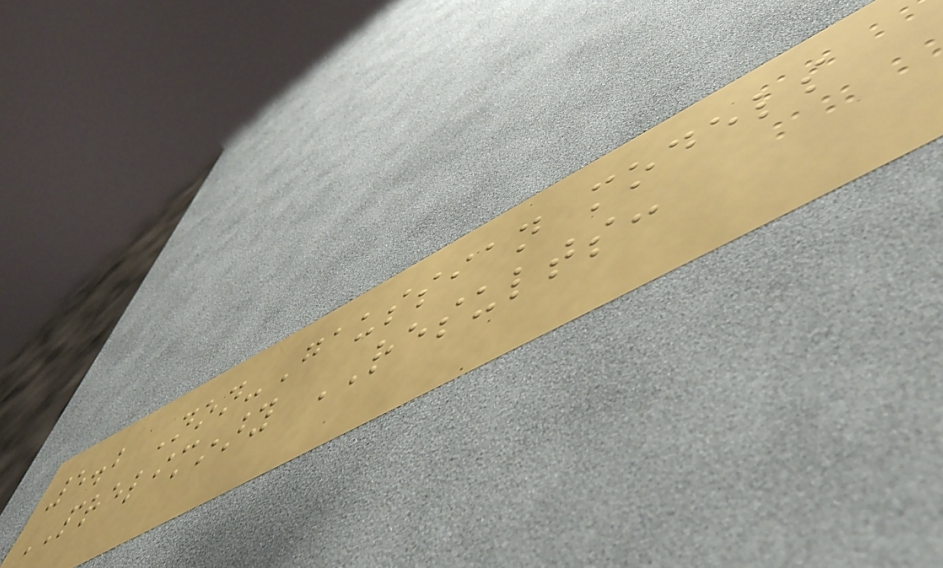5.2 Non-Gaussian models
PRELIMINARY RESULTS:
